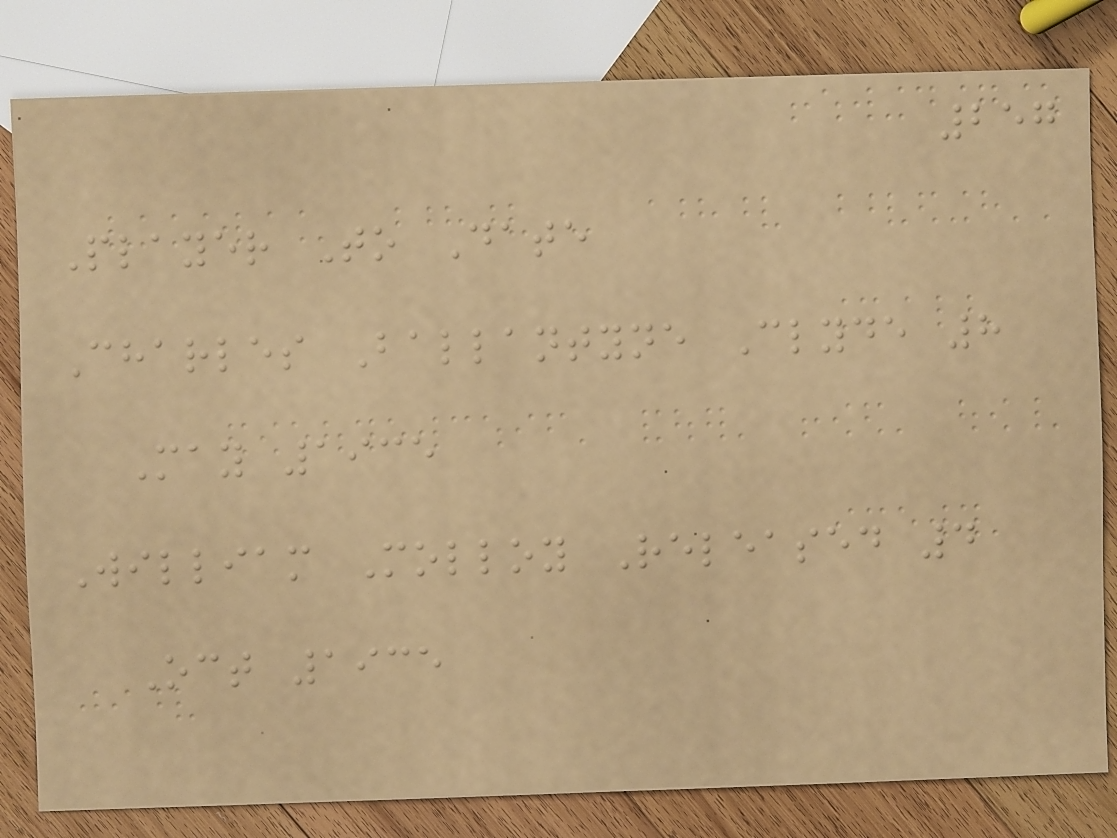257
Player To Date
Charles Ballantyne Clyde 8
May 1935
William Molloy Released 4
Oct 1935
